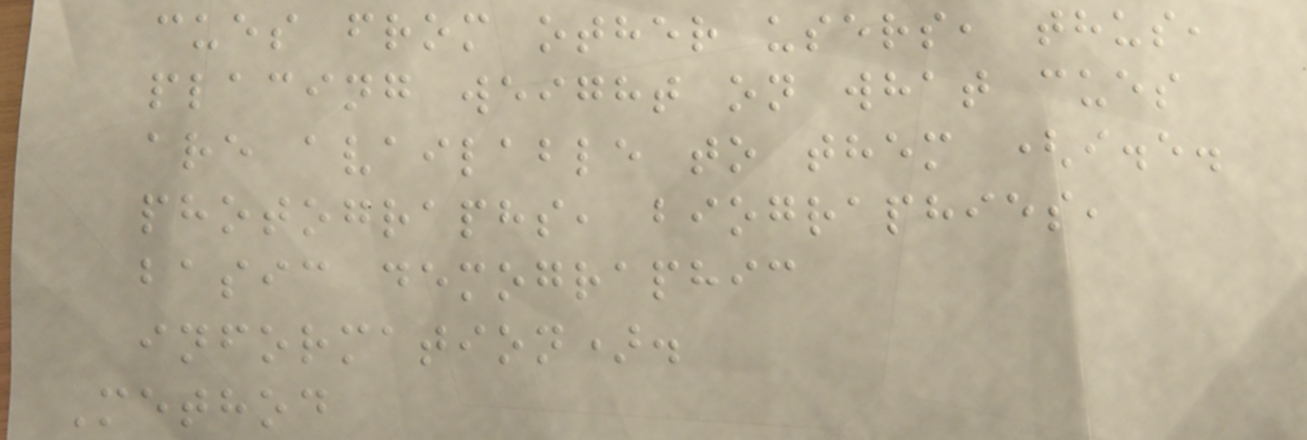cues from other users, thus,
placing weight on what cues
are available to them (i.e.
photographs, biographies,
basic demographic
information).
Method
